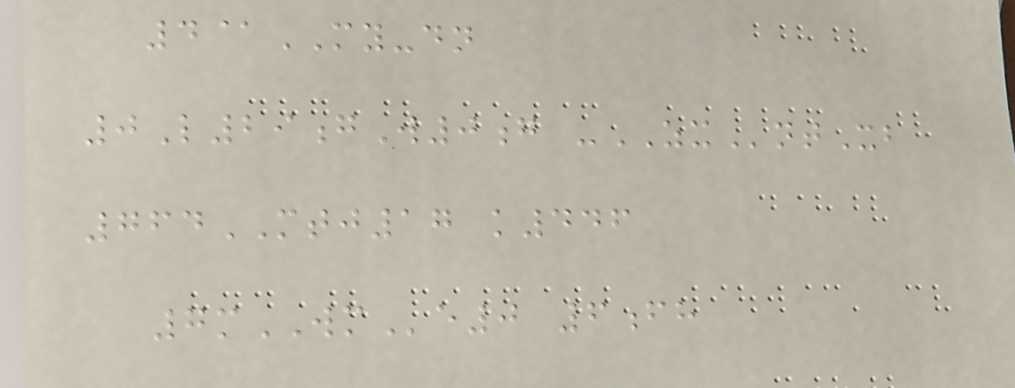4@MY-dn
0L29gW0g -ZXntXb
764MTJ17 k446
7mWMe0 6fh
